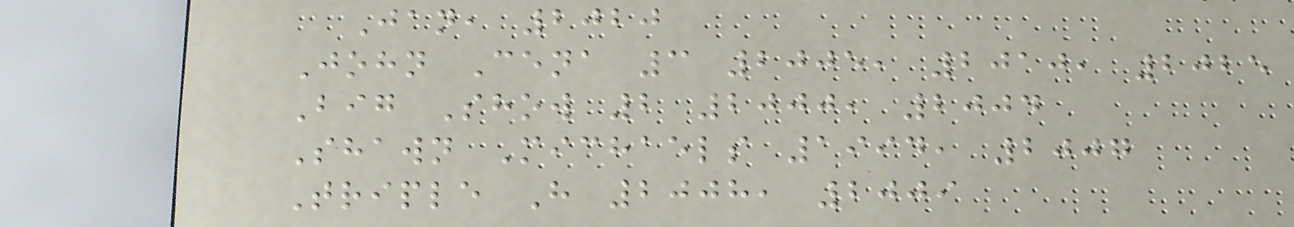Jan, 2020
John Cena 3 2005, 2010, 2025
Big Show 2 2000, 2004
Shawn Michaels 1994, 2007
Triple H 2008, 2009
